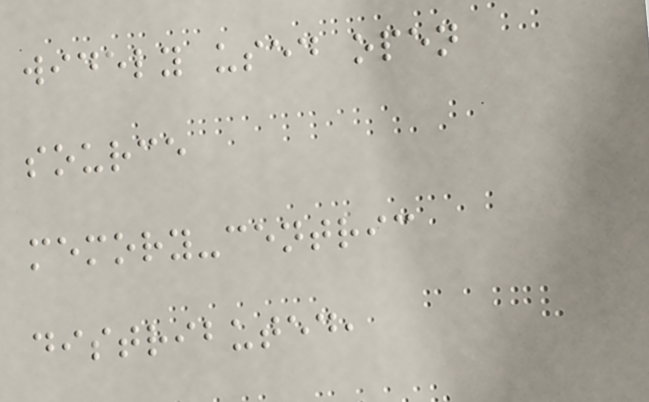widely used open
source
memory-centric
distributed,
